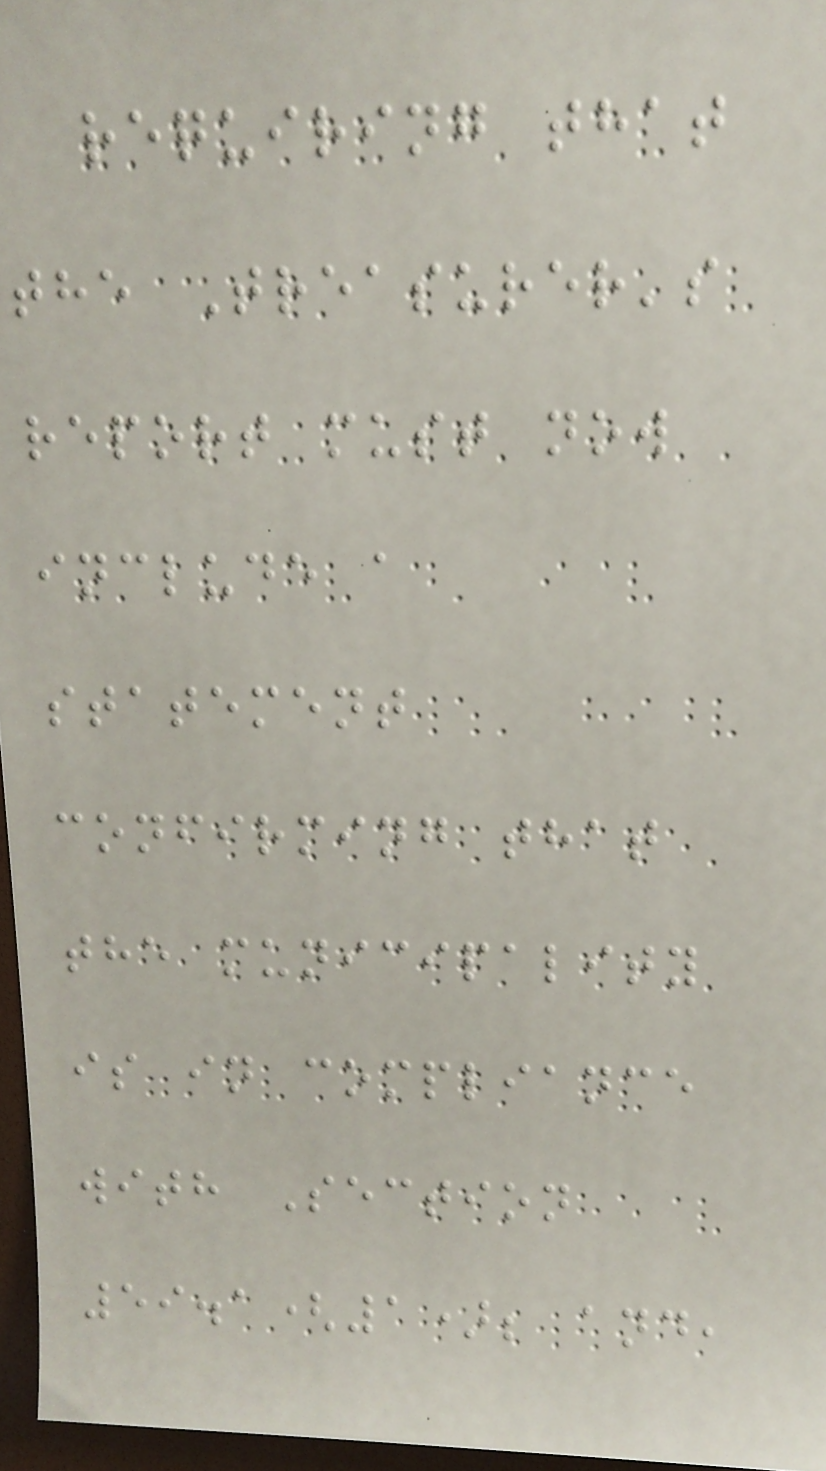requiring that
the Treasurer's
report must now
include a
statement
confirming that
the municipality
is in compliance
with Section
59.1(1); and,
